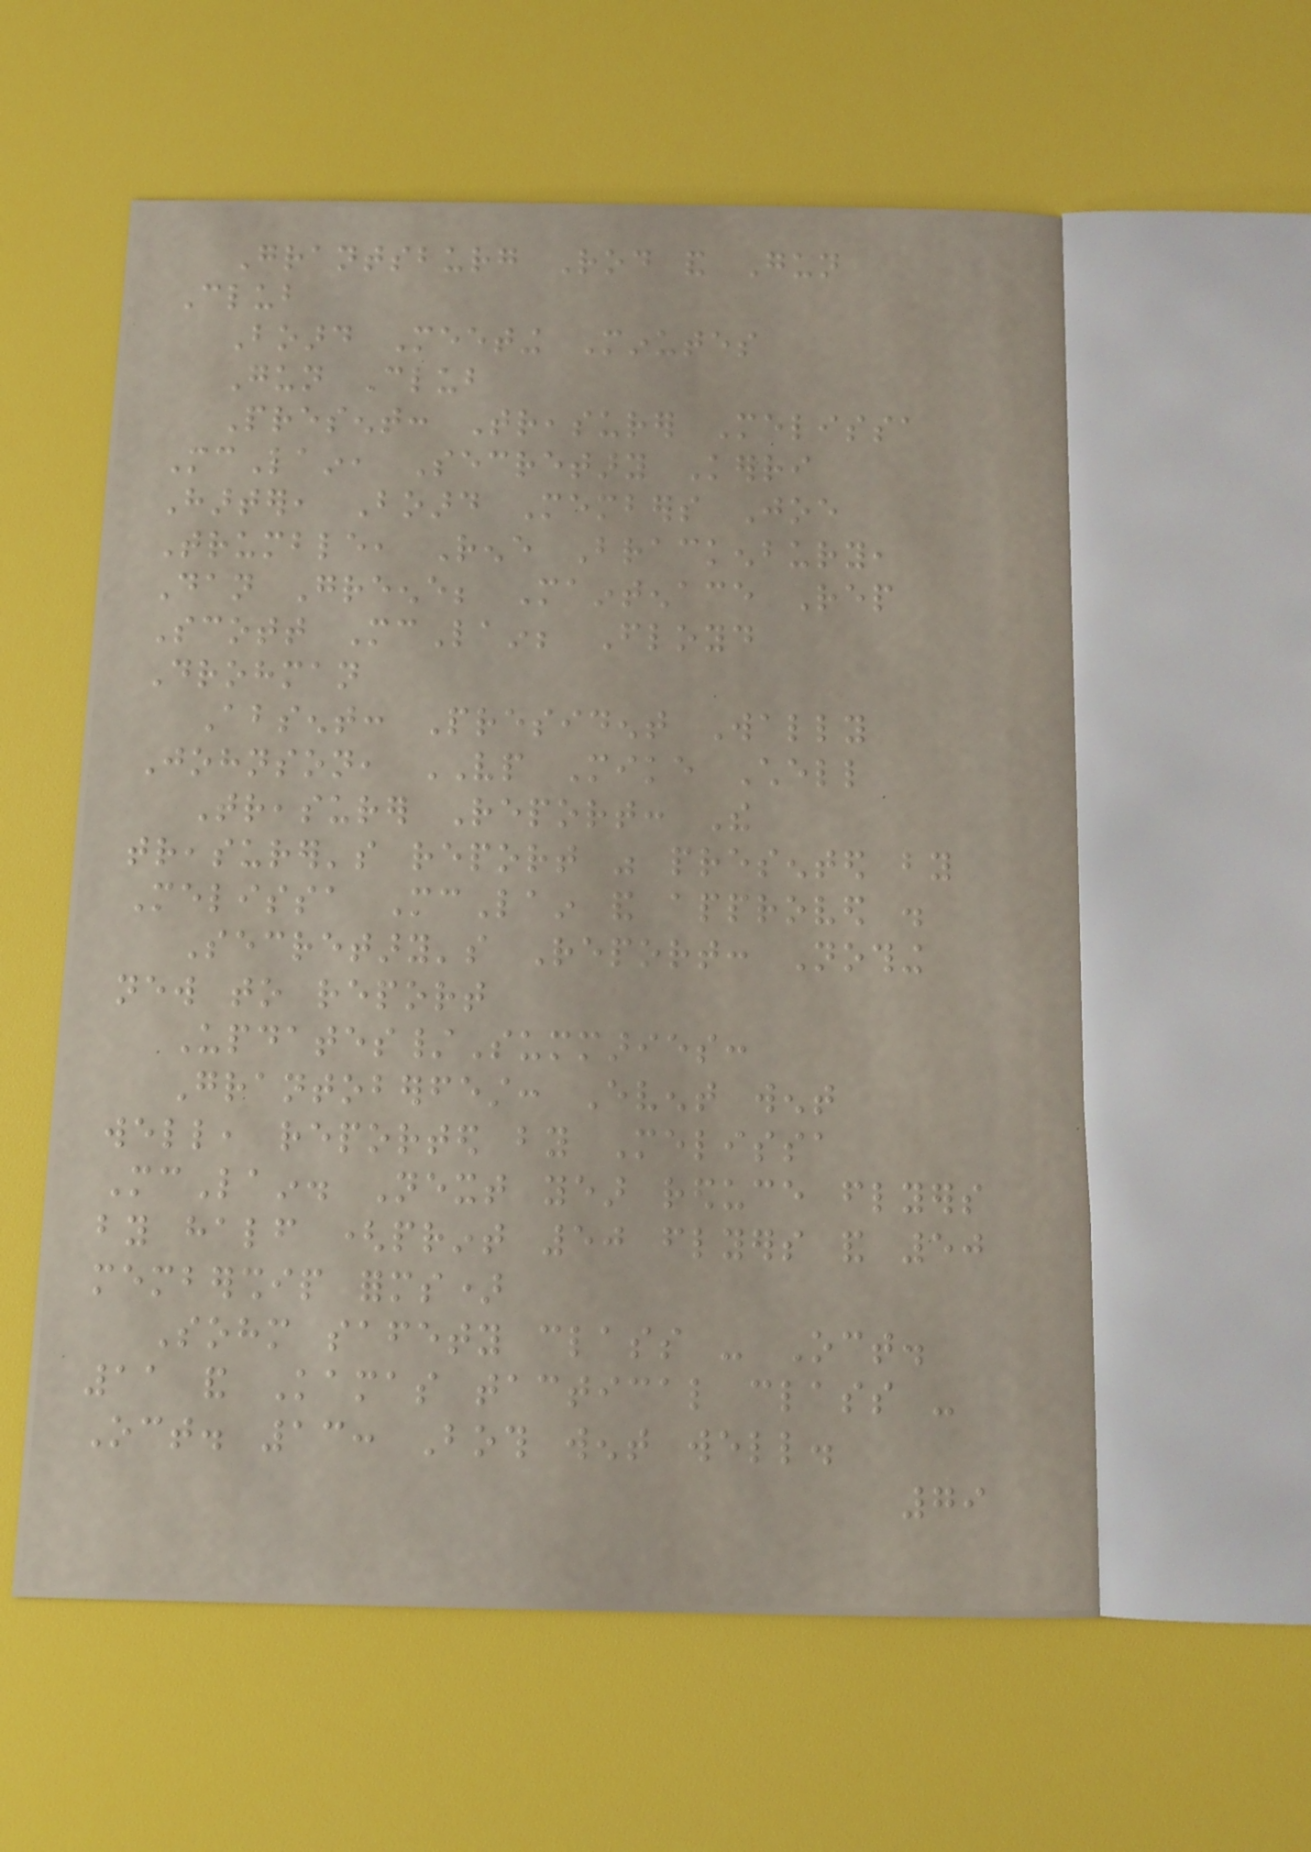Grantsburg Rod and Gun
Club
Board Meeting Minutes
Gun Club
Present: Treasurer Melissa
McLain, Secretary Kerri
Harter, Board Members Joe
Trumble, Rene Brackenbury,
Dan Greene; Maintenace Rep
Scott McLain; Floyd
Drohman
Absent: President Wally
Johnson, VP Mike Chell
Treasurer Report: The
treasurer's report was presented by
Melissa McLain and approved .
Secretary's Report: Nothing
new to report
Updates/Summaries:
Grantoberfest: Event went
well, reported by Melissa
McLain. Next year reduce flyers
by half (print 50 flyers and 50
membership forms)
Sohm safety class - Oct.
11 and Kamas tactical class -
Oct. 13: Both went well.
79
